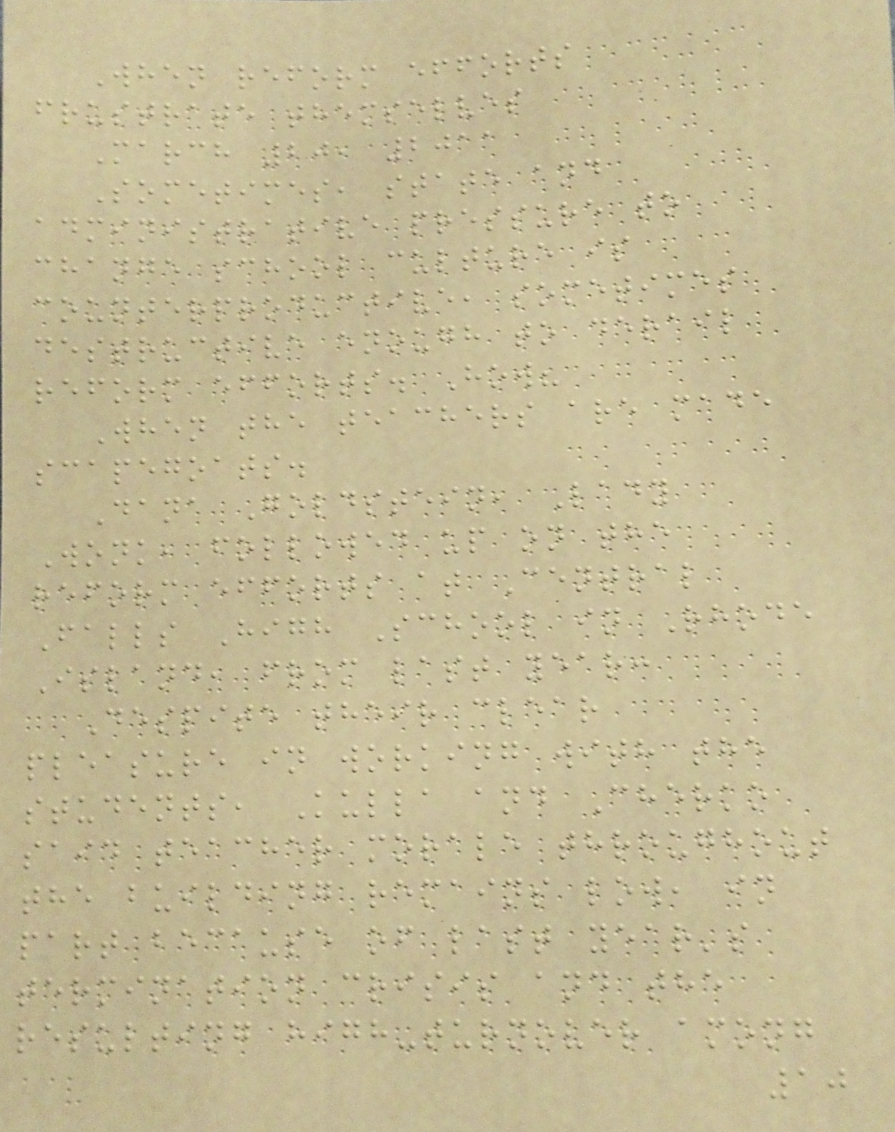When reform efforts
frustrate themselves
March 20, 2011
Sometimes, state and
administrative pressure to
change school culture is
counterproductive, sometimes
destructive enough to derail
reform efforts. How?
When the teachers are made
scapegoats.
Dana Goldstein, Lady
Wonk, followed up on the
reform efforts at Central
Falls High School in Rhode
Island, from last year:
Despite their clear
pleasure in working with the
students, Kulla and Cherko
said teacher morale throughout
the building remains low, in
part because of last year's
termination crisis and the
resulting high-turnover among
10
